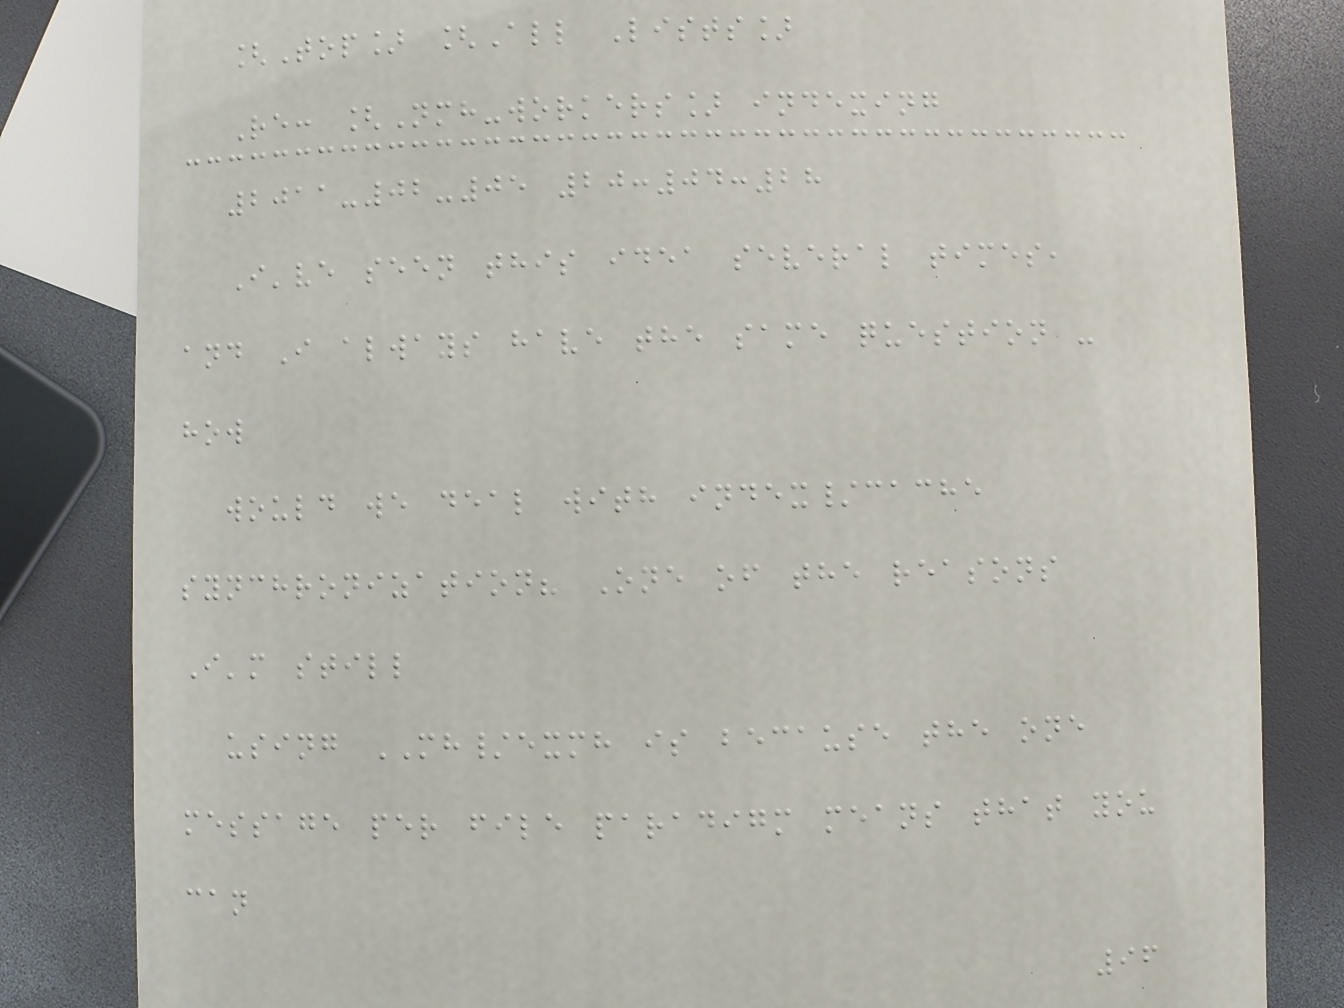[Top] [All Lists]
Re: [Nmh-workers] indexing
2011-02-05 20:04:28
I've seen this idea several times,
and I always have the same question -
how
would we deal with index/cache
synchronization? One of the reasons
I'm still
using MH/exmh is because the one
message per file paradigm means that you
can
96
